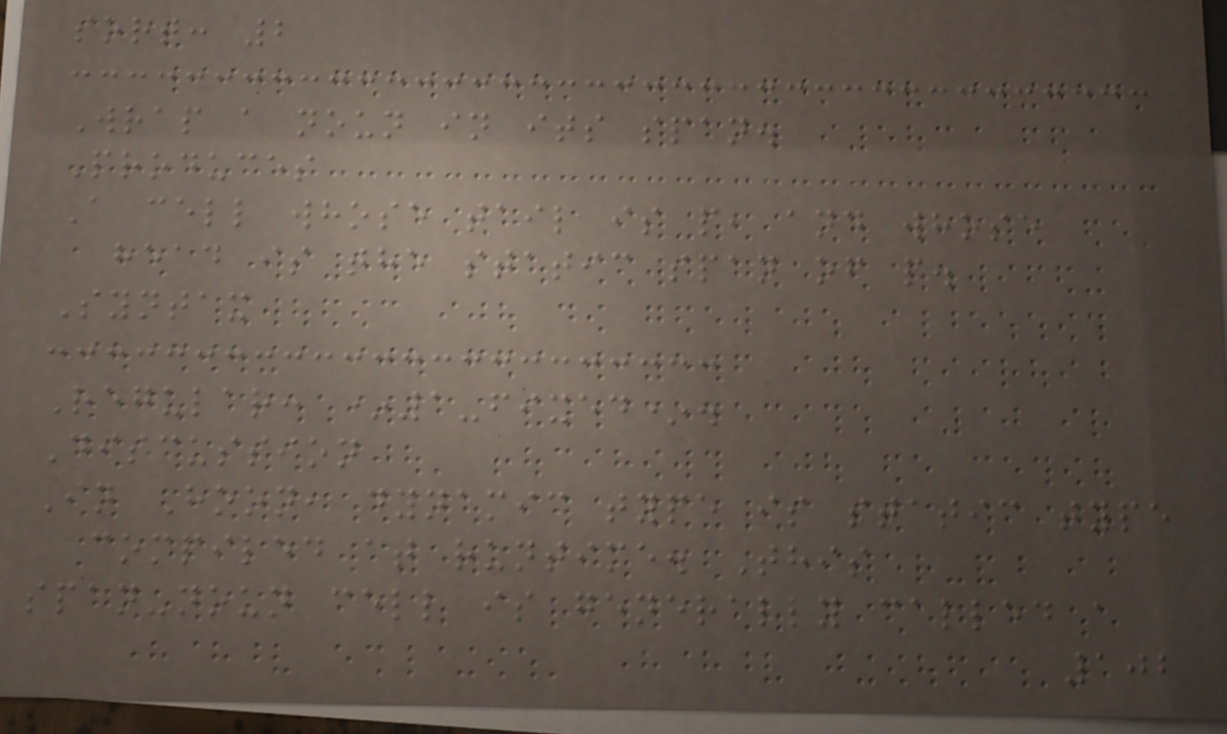sort: 2
Wrap a noun in its span.
Produces
A cell whose tail is p, and whose
head is the static span of p.
Syntax
Regular: *1-fixed*.
Discussion
In Hoon, dynamic type is static type
compiled at runtime. This
span-noun cell is generally called a
102
